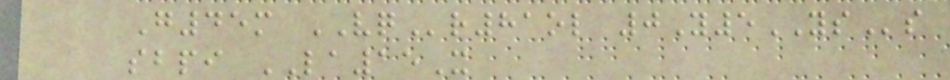G45m VQr81ol 0Y5YSs
sbpi LA15X
